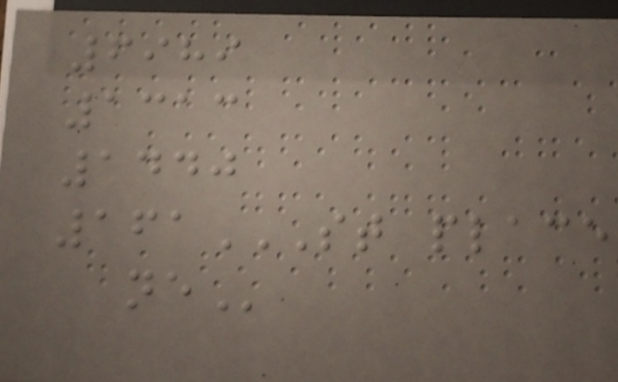6989
1313
1440
161ST PLACE
NE
